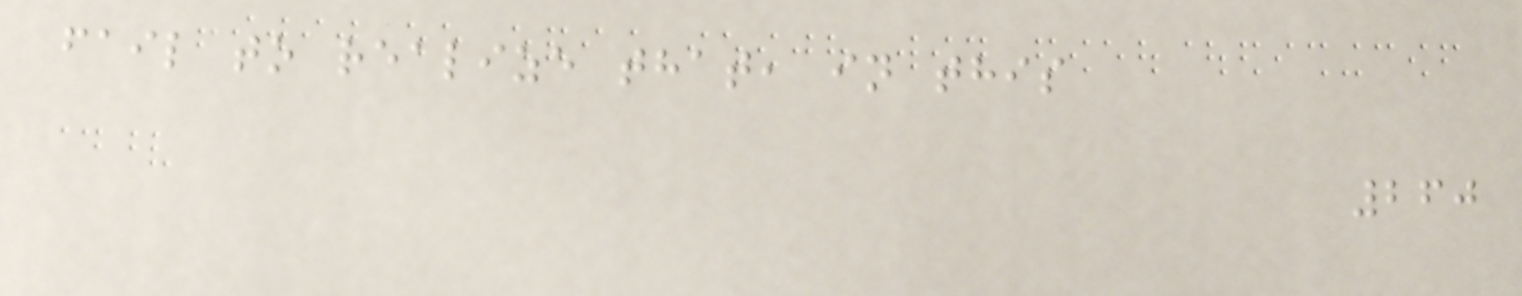fail to realize that, in this
260
